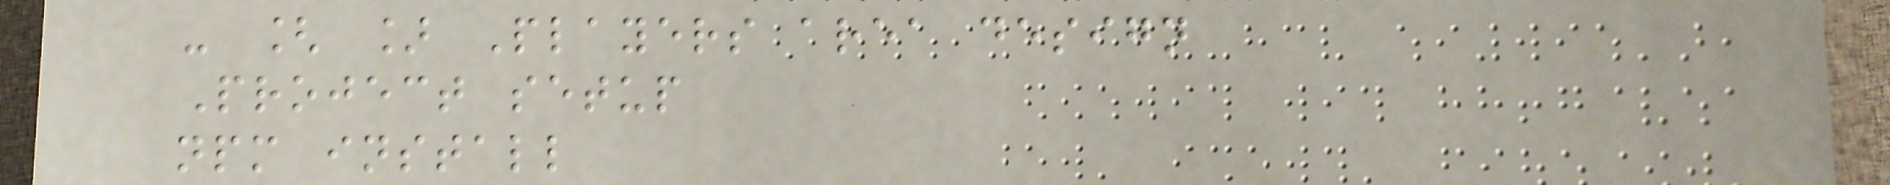- [ ] Players area design
Project setup
npm install
